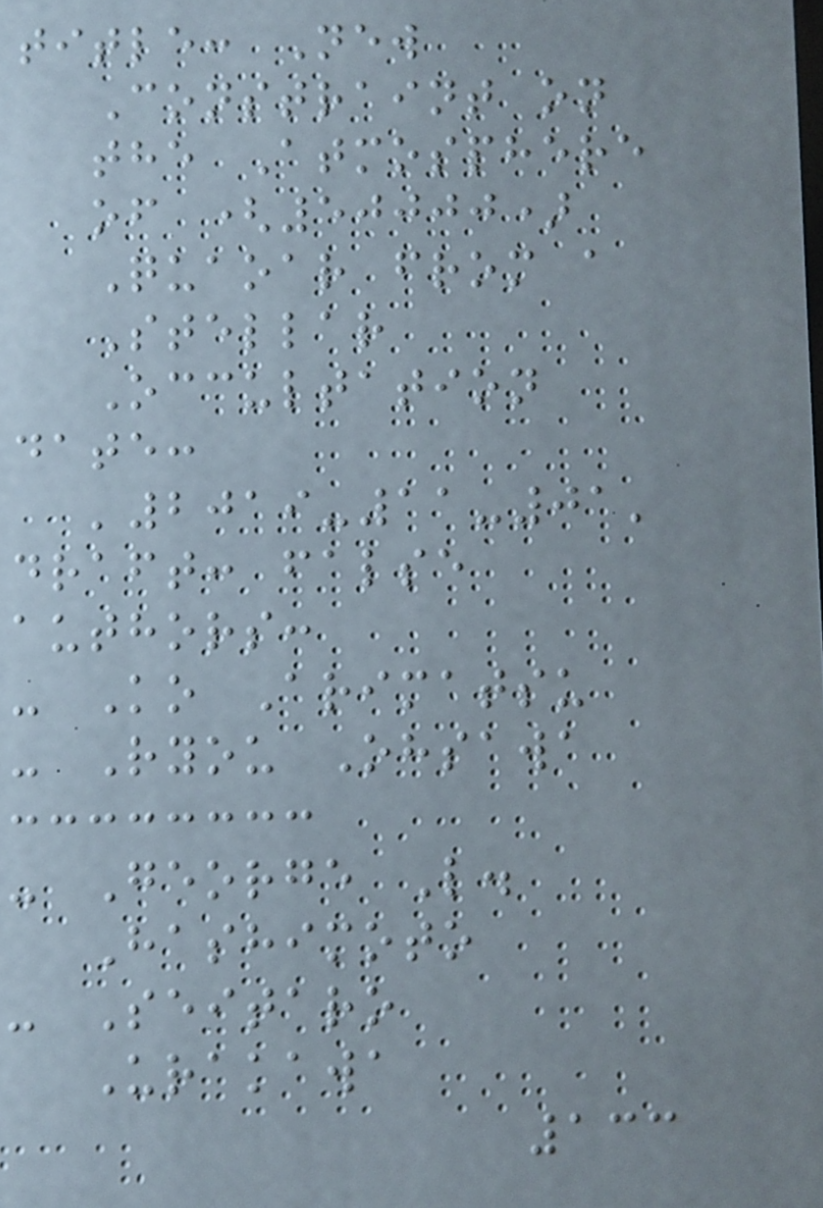title: New
Constraint on
the Atmosphere
of (50000)
Quaoar from a
Stellar
Occultation
date:
'2019-11-01'
draft: false
authors:
- Ko Arimatsu
- Ryou Ohsawa
- George L.
Hashimoto
- Seitaro
Urakawa
133
